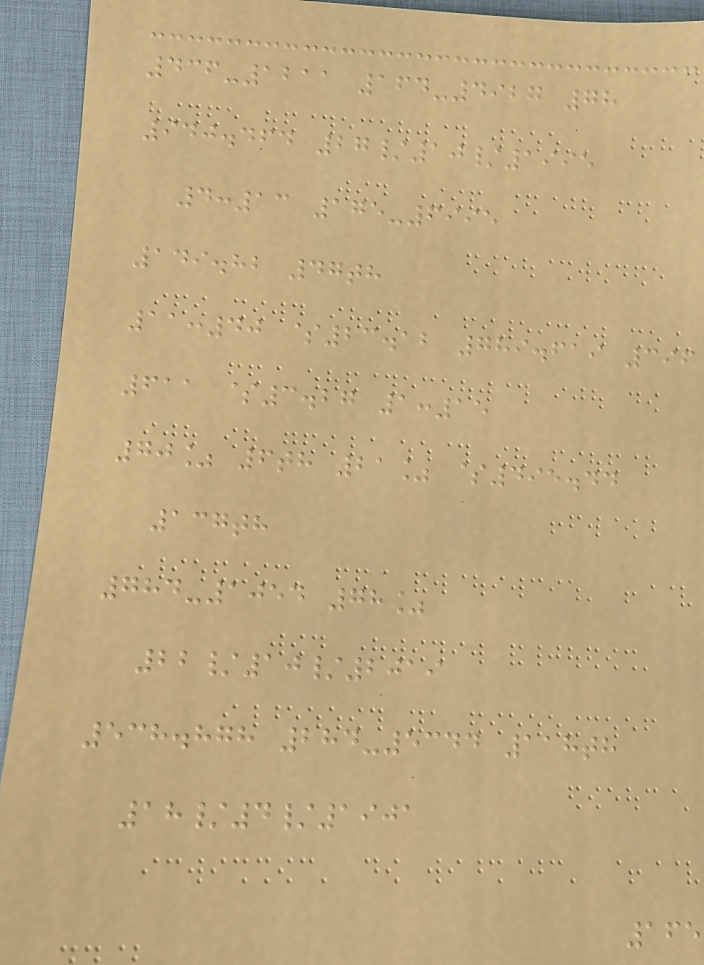436-1211 164-4927 78
940.464 27/10/1995
4:13 175-6995
149.82 47th
11:40 $23.12 789.619 396
611 $3.27 1:15
70% 6th 21% $495.44
137th
784-1054 78%
22/10/2019
538.878 284-5344 118th
18/4/1901
165
